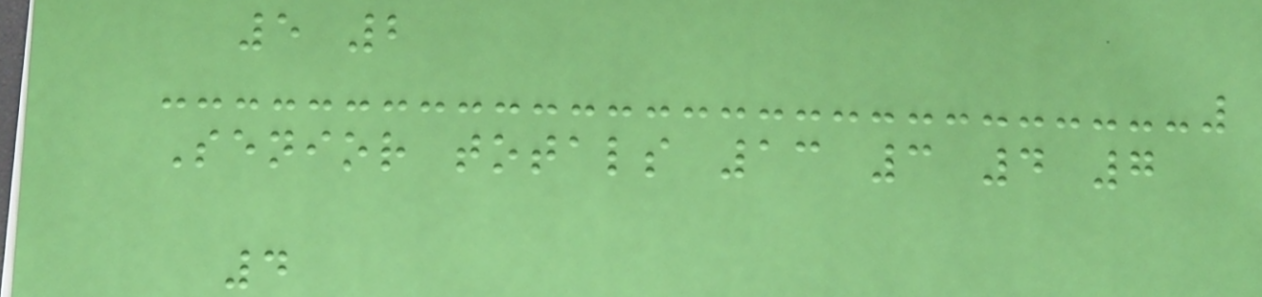5 2
Senior totals 13 3 4 7
4
